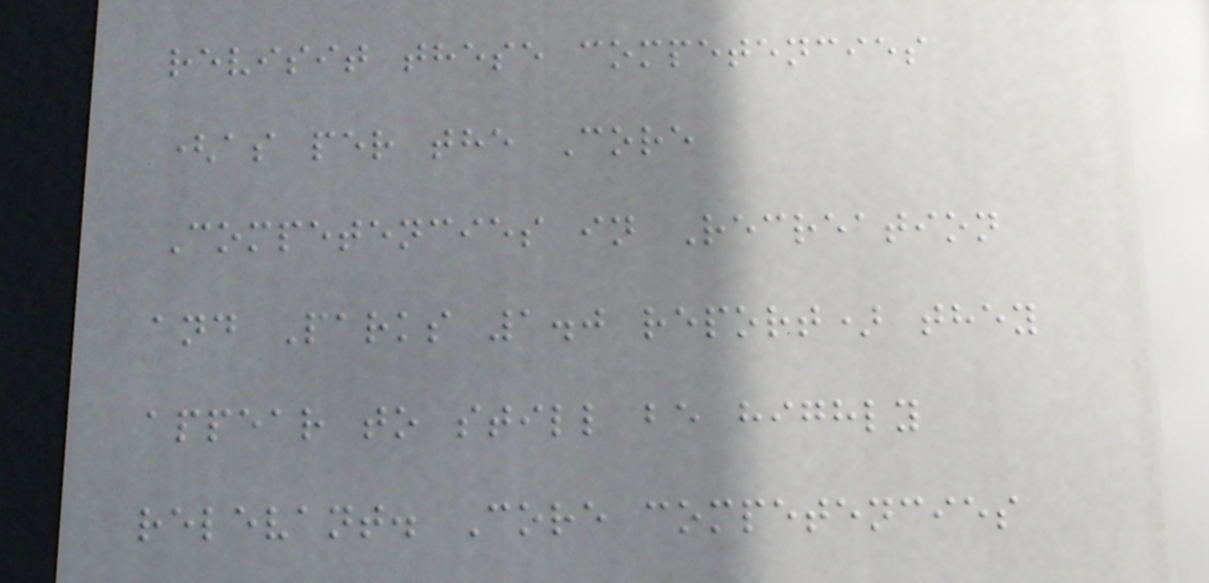revisit these competencies
(as per the Core
Competencies in Recreation
and Parks 1.0 report) they
appear to still be highly
relevant. Core competencies
